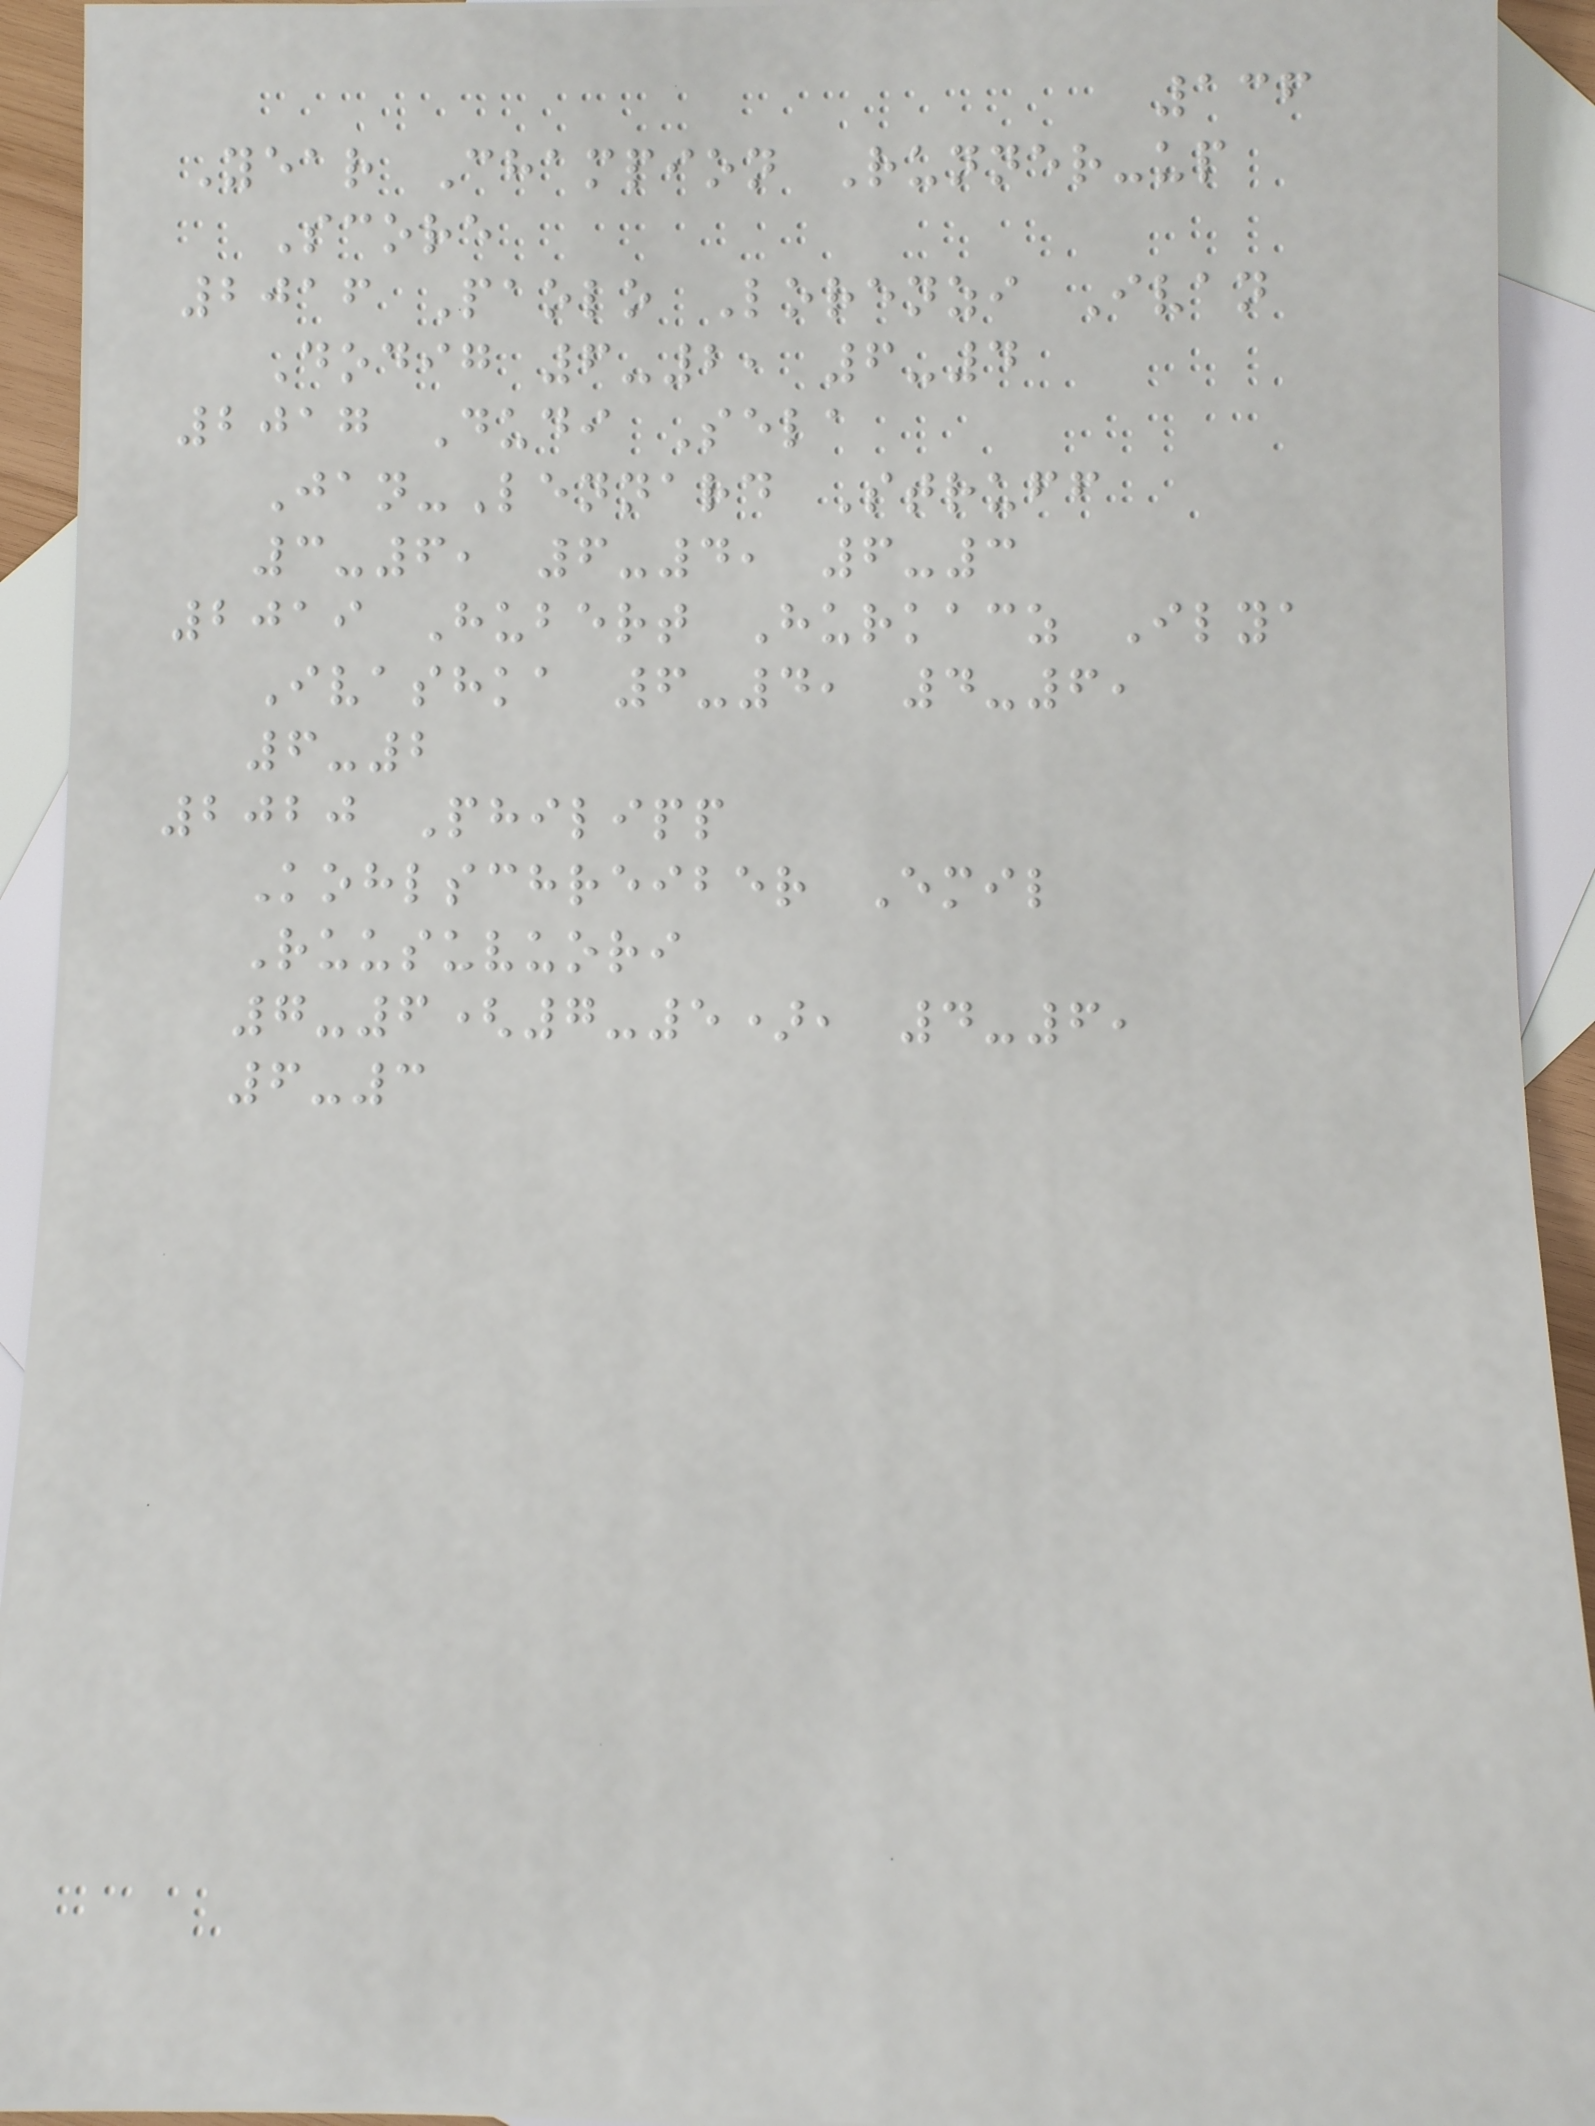136
Year Champion Runner-up
Score
2016 Paolo Lorenzi Ivan
Dodig 6-2, 6-4
2017 Dudi Sela
Jan-Lennard Struff
3-6, 6-4, 6-3
2019 Hubert Hurkacz Ilya
Ivashka 6-4, 4-6,
6-2
2020 Philipp
Kohlschreiber Emil
Ruusuvuori
7-6(7-5), 4-6,
6-3
